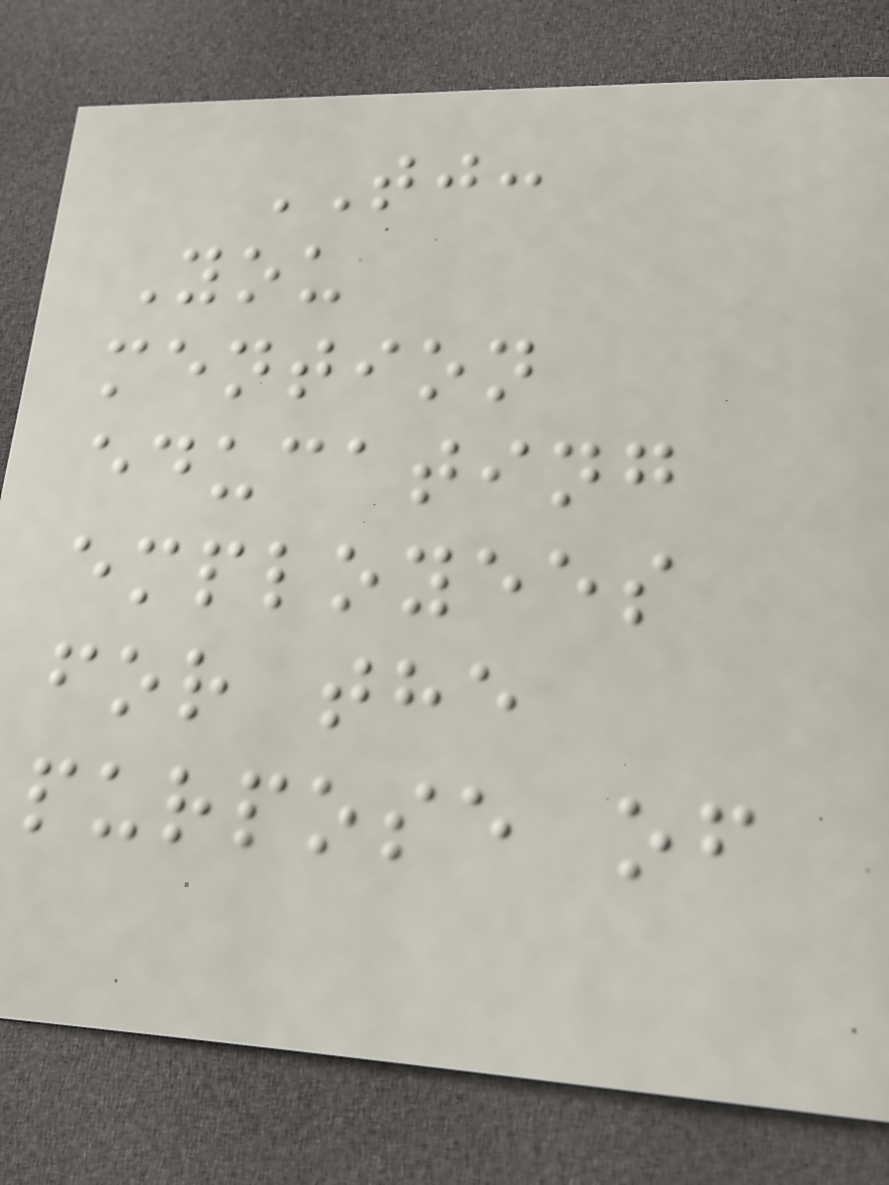TJ:
You
mention
educating
employees
for the
purpose of
